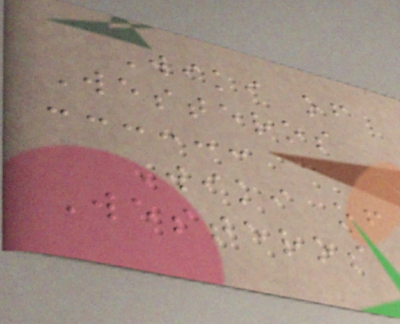Wiki of
Westeros
Wiki of
Westeros
